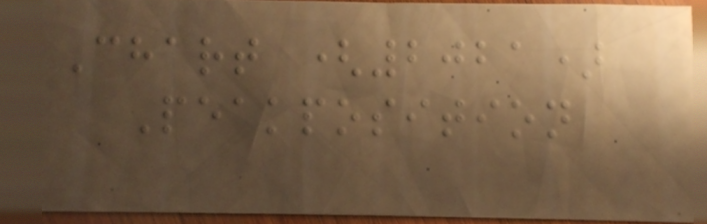Chart (2021)
Peakposition
